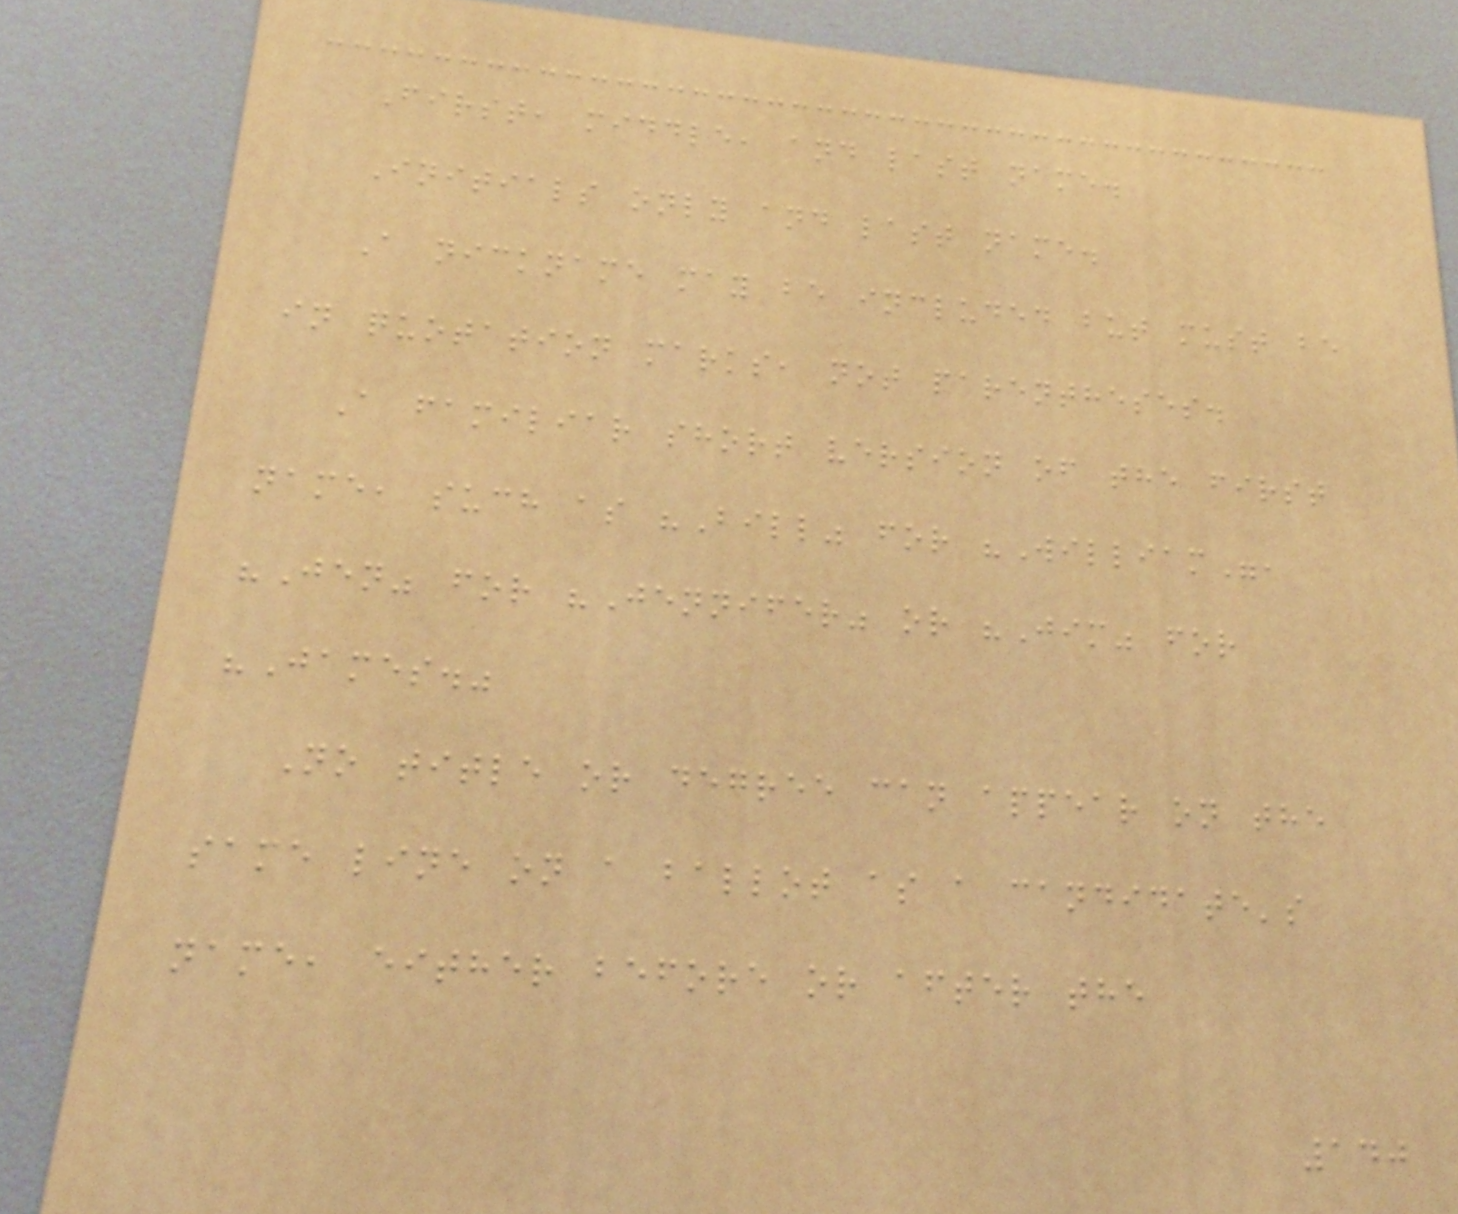First, middle, and last name.
Initials only and last name.
A nickname may be included but must be
in quotation marks, not parentheses.
A familiar short version of the first
name, such as "Bill" for "William",
"Jen" for "Jennifer" or "Jim" for
"James."
No title or degree can appear on the
same line on a ballot as a candidate's
name, either before or after the
140
